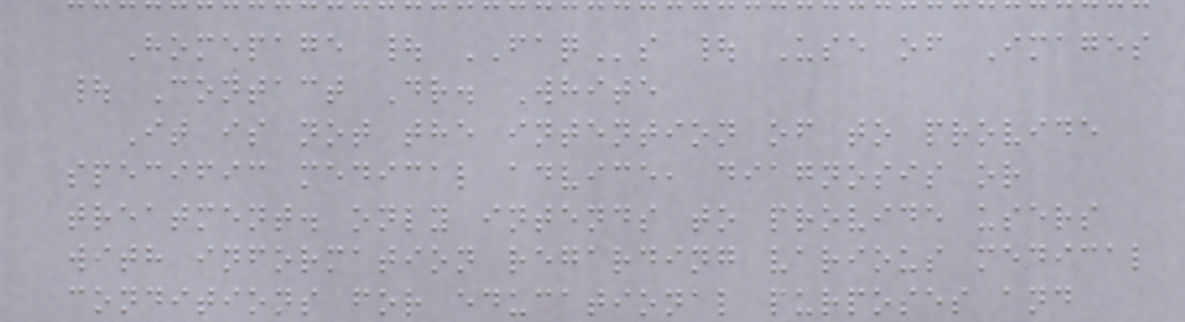Homepage | FAQs | Use of Images
| Contact Dr. White
It is not the intention of to provide
specific medical advice, diagnosis or
treatment. only intends to provide users
with information regarding various medical
conditions for educational purposes and
